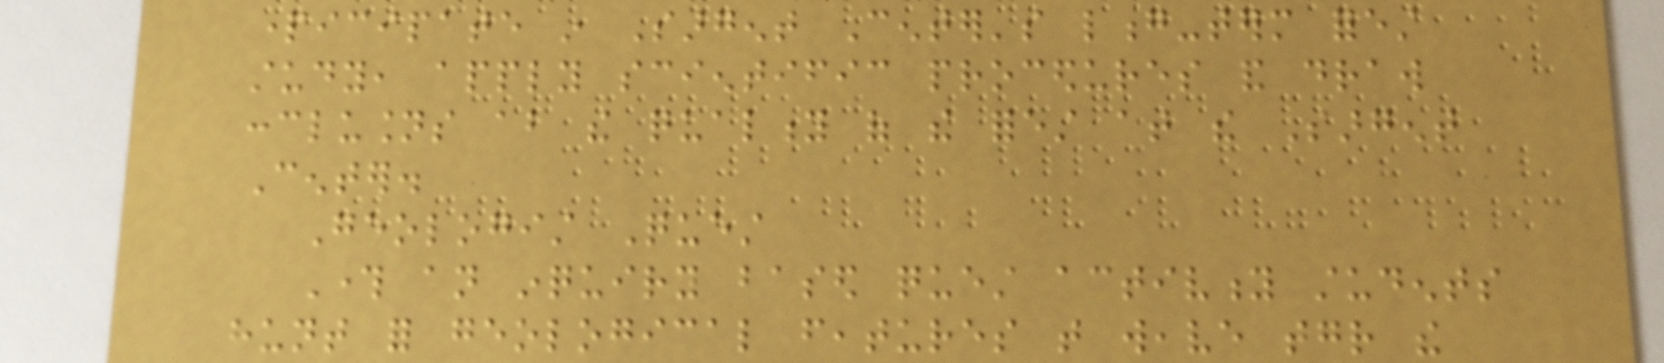participate in Sargent Center's long-term forest
study, apply scientific procedures and draw
conclusions about the quality of the forest at the Sargent
Center.
Geologist Quest
Through an inquiry based quest activity students
hunt for geological features that weave together the
